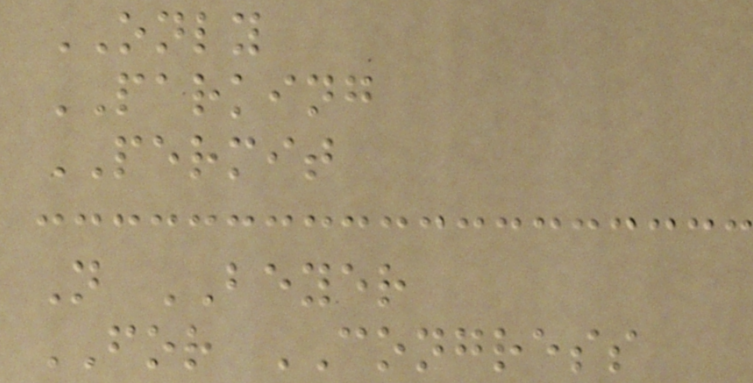ONLY
PARKING
PERMIT
N BEYER
FOR CONGRESS
